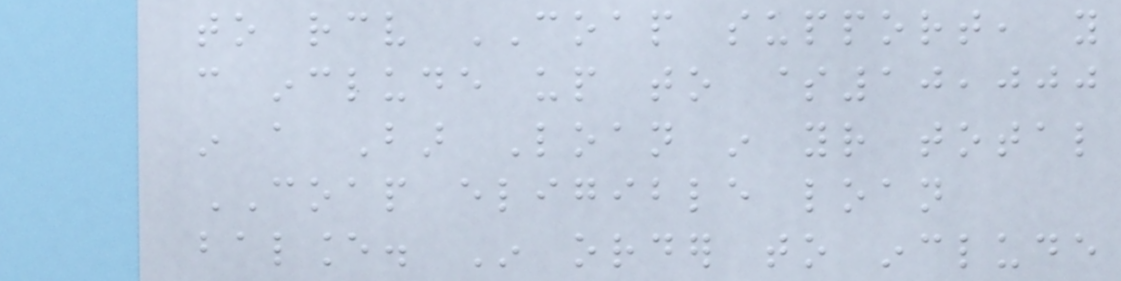to receive COAP support, you
can include up to $10,000
in a Bar Loan in your total
COAP eligible loan
balance. In order to include
